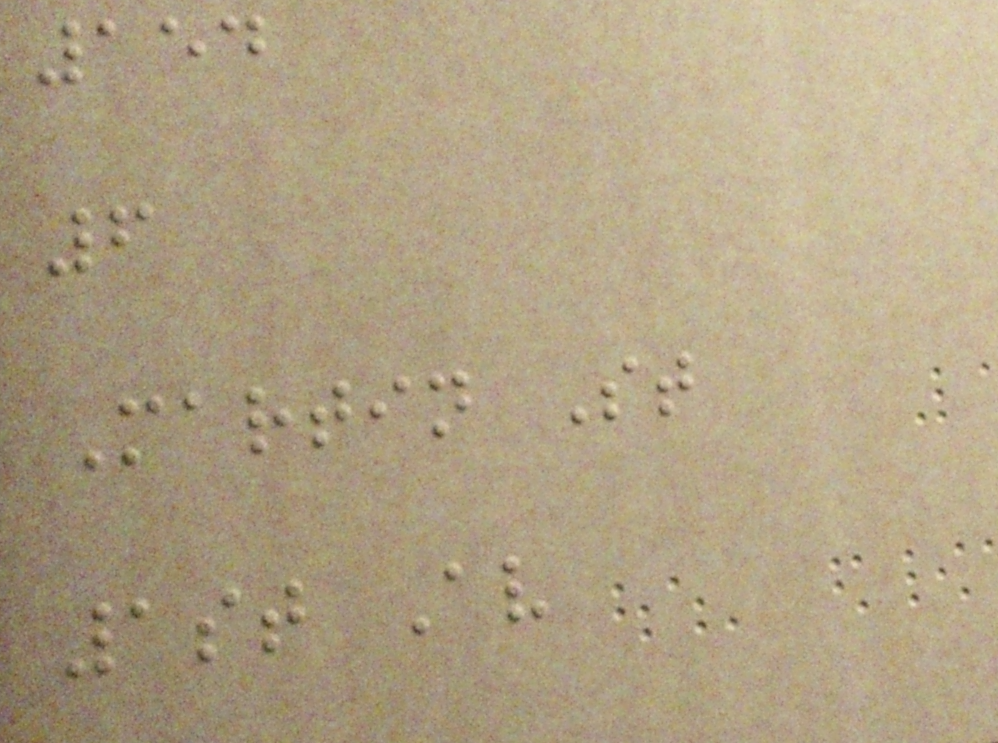154
6
Martin St
1st Av
